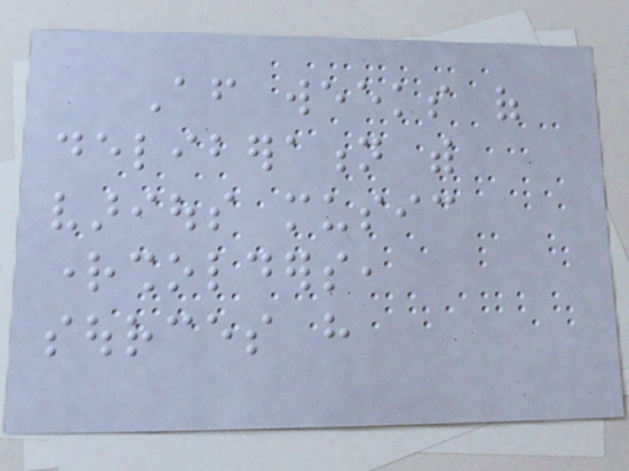After weeks of
deliberation with
various music
rightsholders,
sources have
